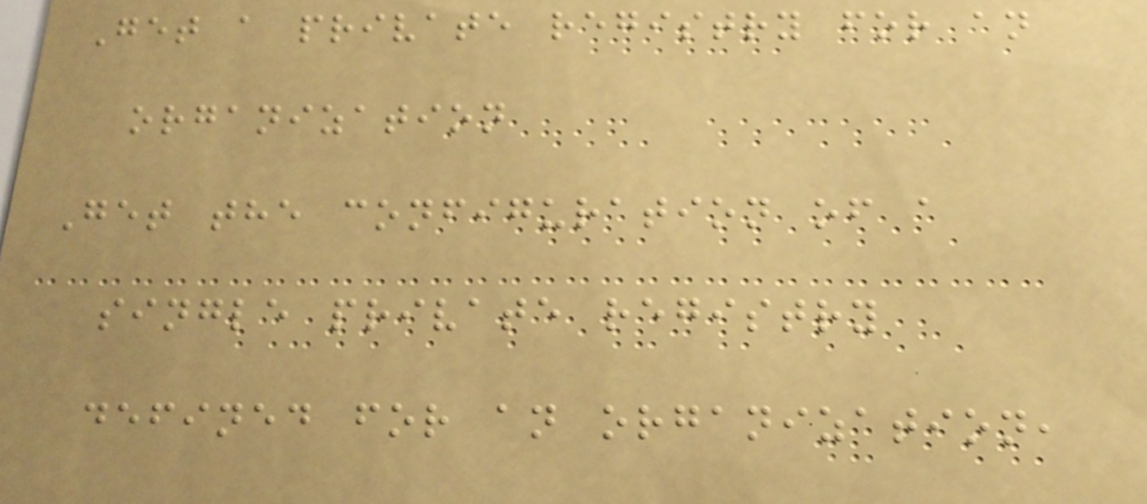Get a private registry for an
organization
Get the configuration of a
single private registry
defined for an organization,
